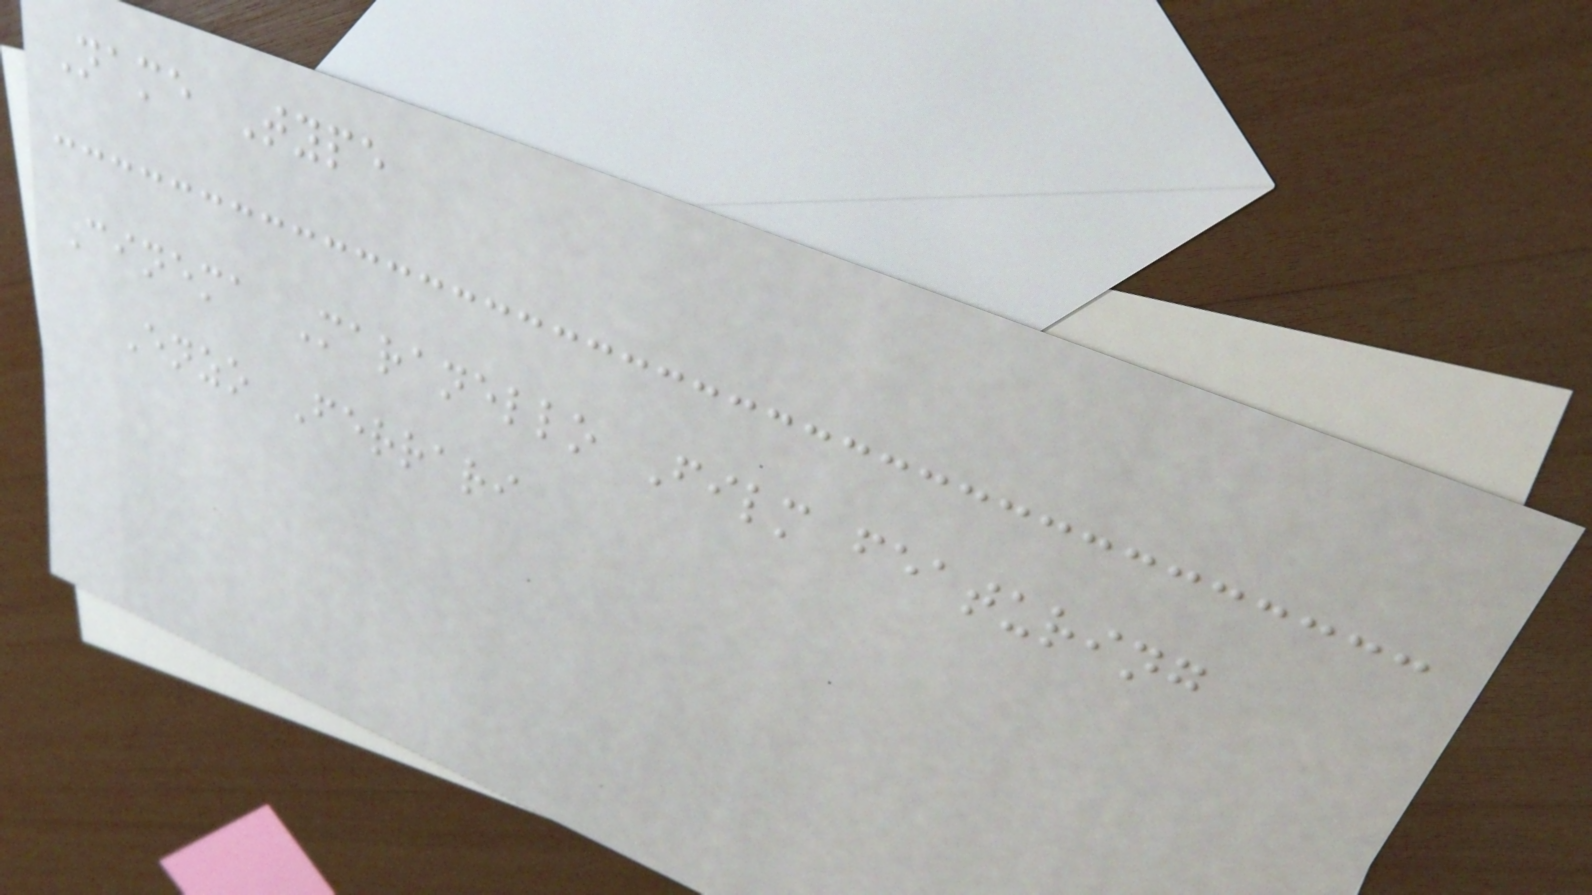Name Type
Cinema Maranello Film featuring
Enzo Ferrari
